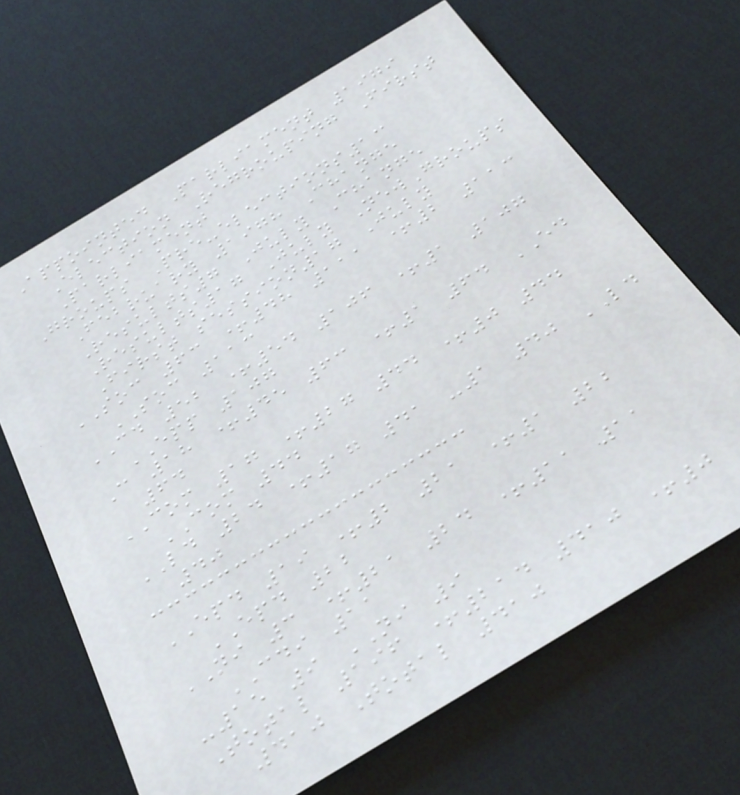Appointed Parliament 1979
Election Regrouping First
Parliament
Groups Pre-elections13
February 1978 Change
Results7 July Change
Results17 July NewGroups
First session17 July
SOC 63 +48 111 +2 113
SOC 113
CD 52 +54 106 +1 107
EPP 107
C 18 +45 63 +1 64 ED
64
COM 17 +27 44 +0 44
COM 44
LD 24 +17 41 -1 40 LD
40
EPD 19 +2 21 +1 22
EPD 22
NI 3 +21 24 +11 11
CDI 11
-15 9 NI 9
Total 196 +214 410 +0
410 Total 410
